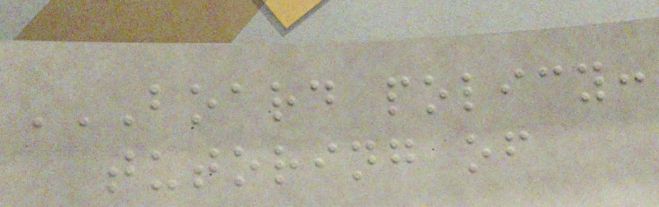BOARD POLICY:
TUTORING OF
